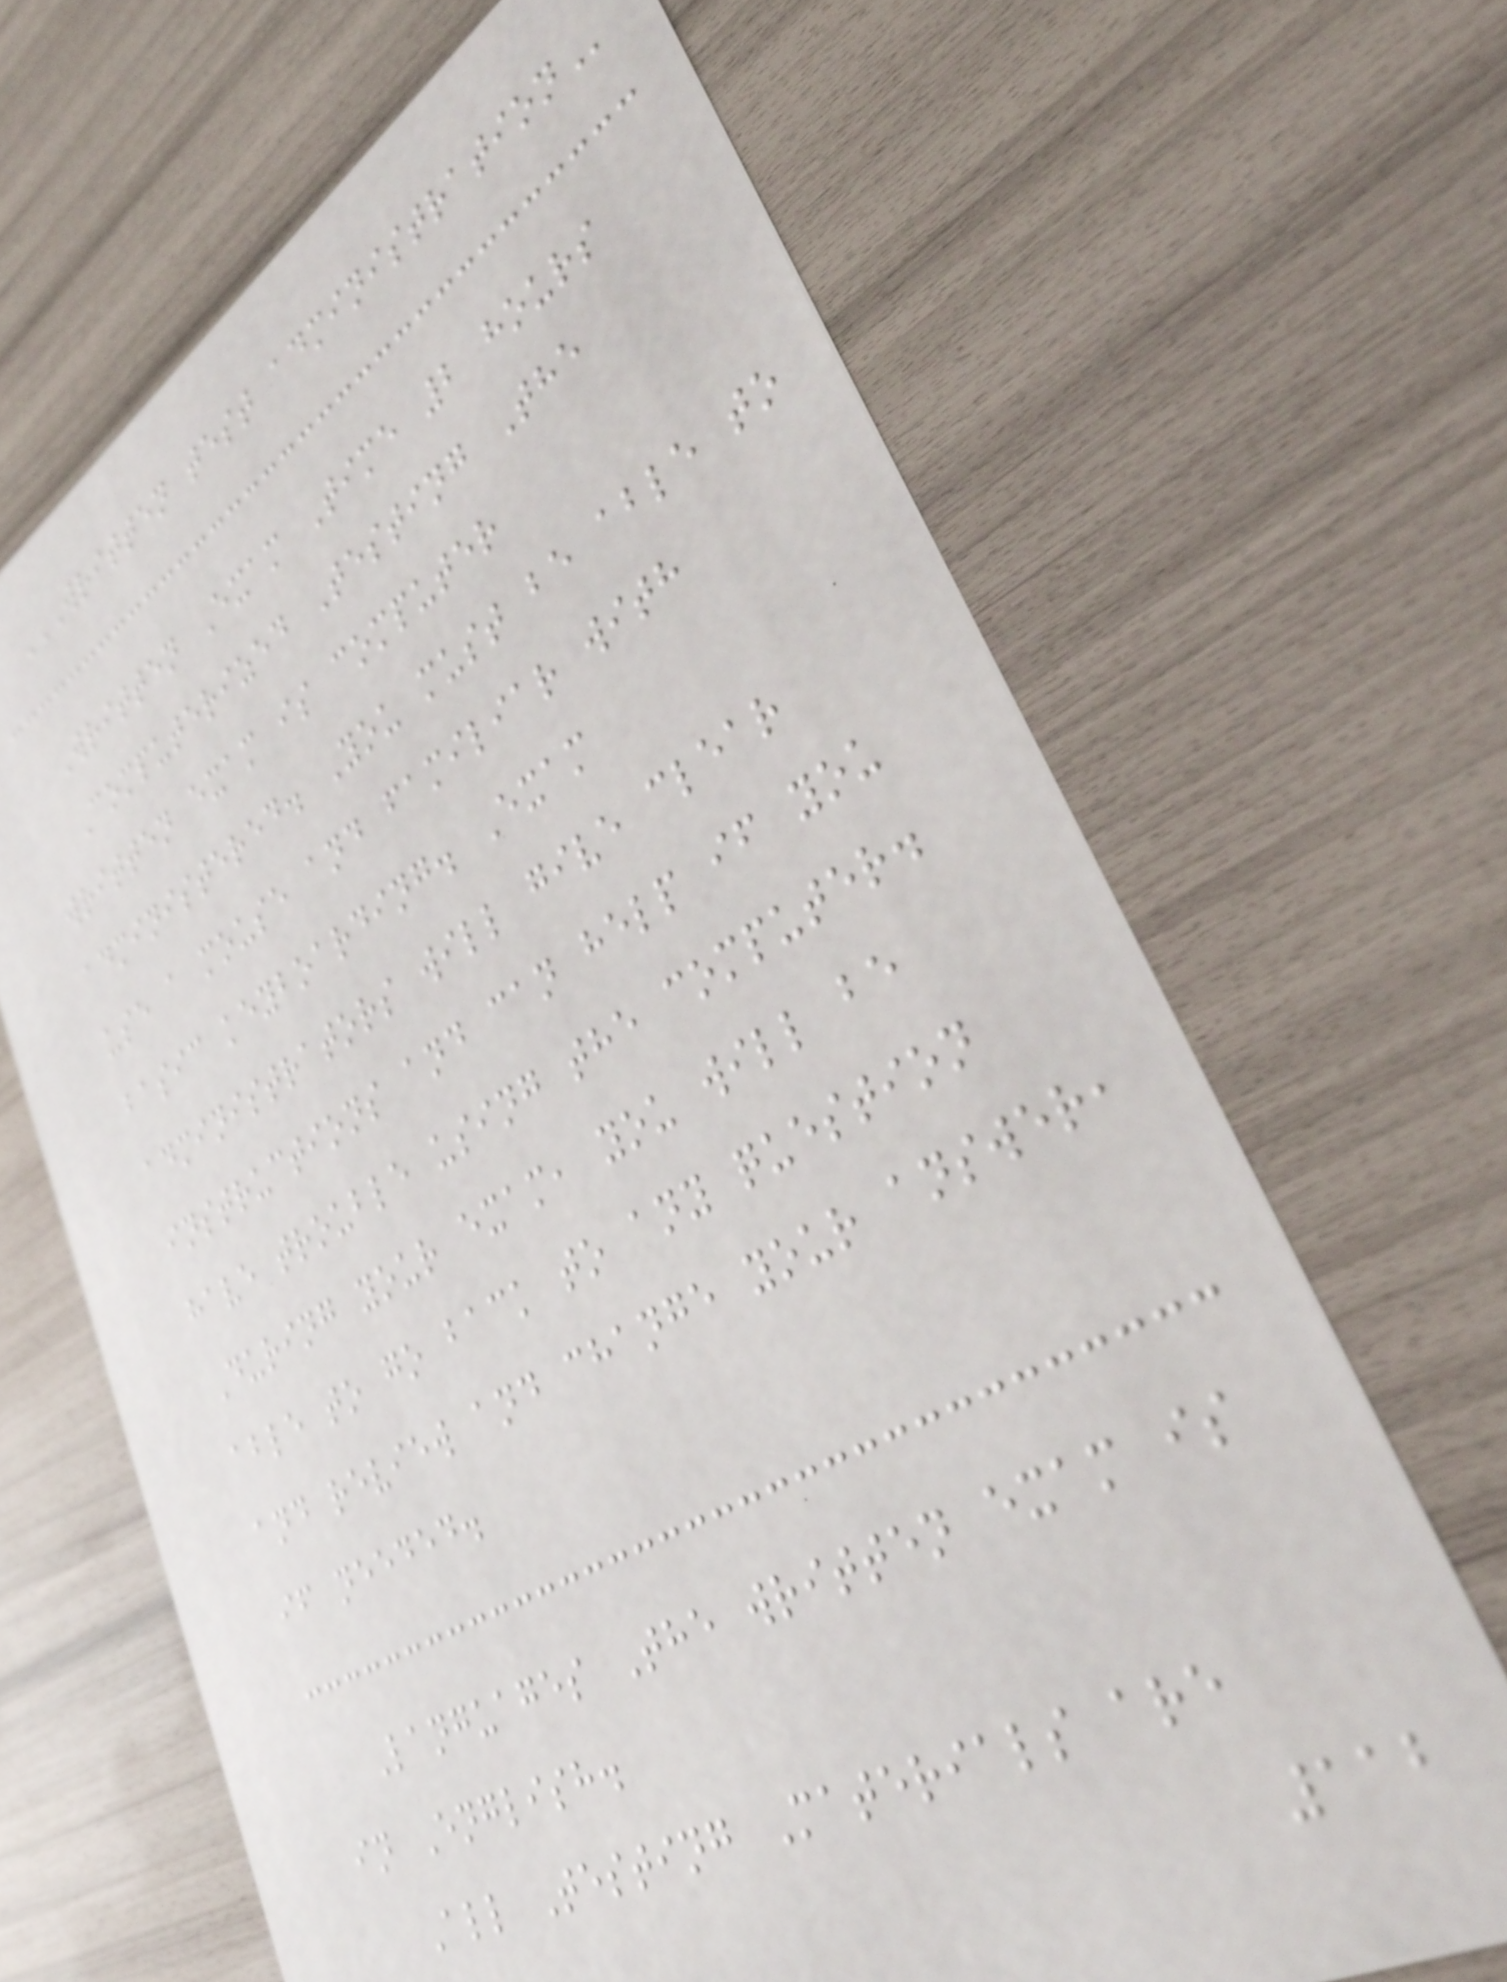WRITTEN TEST ADMINISTRATION
Written Exam Time 2 hours
Computerized Testing The
written exam is computer
administered. You must be able to
use a mouse and familiar with
basic keyboarding. Exam
administrators will give clear
instructions and can help if you
have trouble using the computer.
During your exam, you will be
able to go back to any question
and review and change your answer,
if needed.
Languages The written exam is
in English.
All Testing Materials are
112
